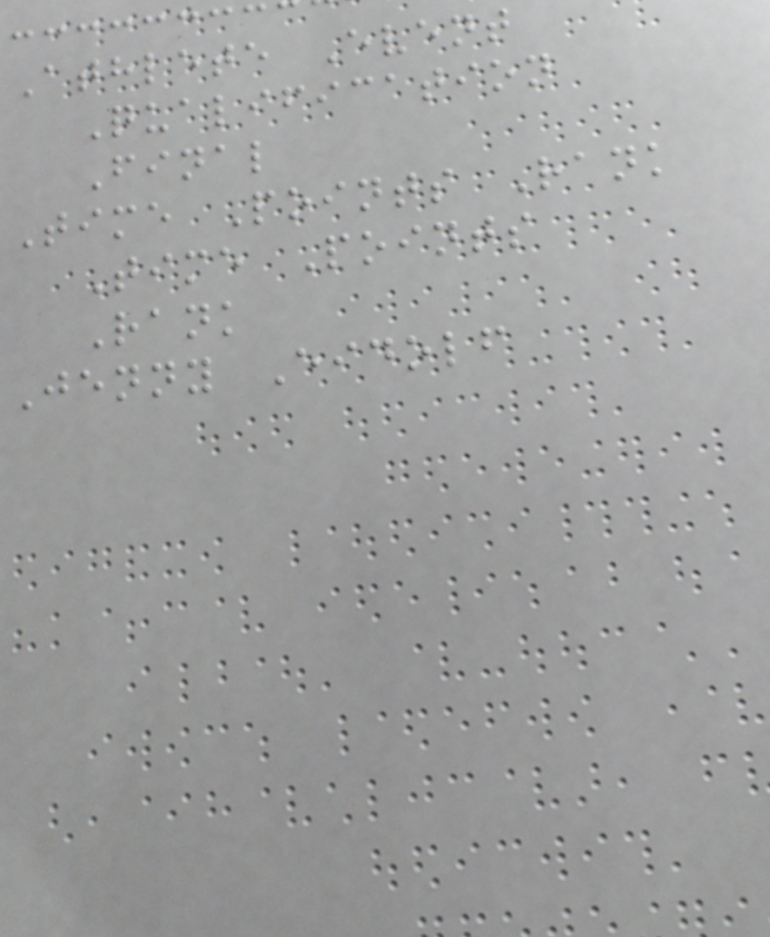Athlete Event
Qualification
Final
Time Points Rank
Time Points
Rank
Jenny Eidolf
